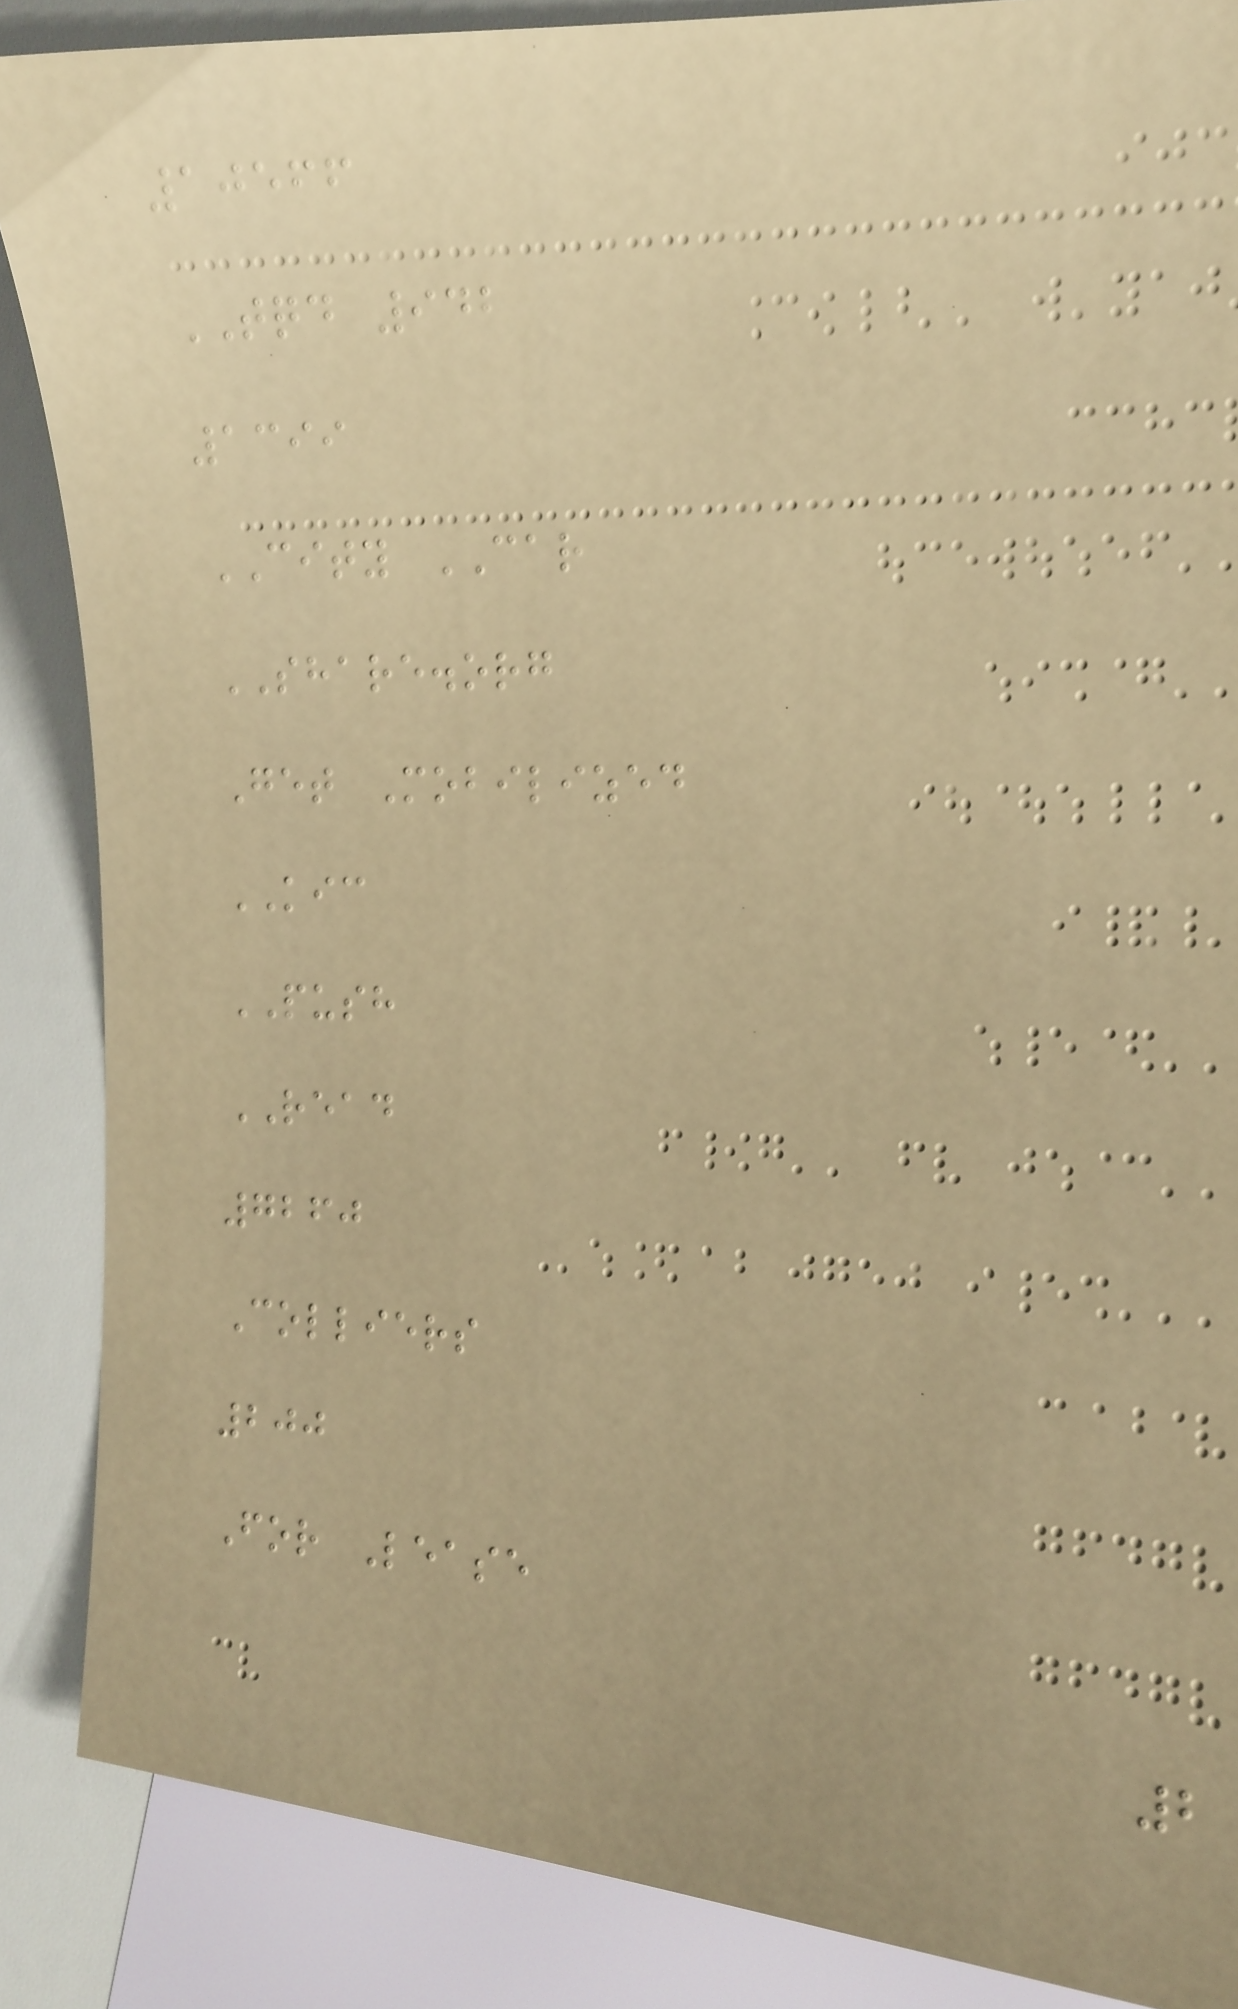10566
TQD 942
1399
CITY CAR
SHARE.org
Get Mobilized
KIC
PUSH
READ
7260
Colliers
200
For Lease
2
